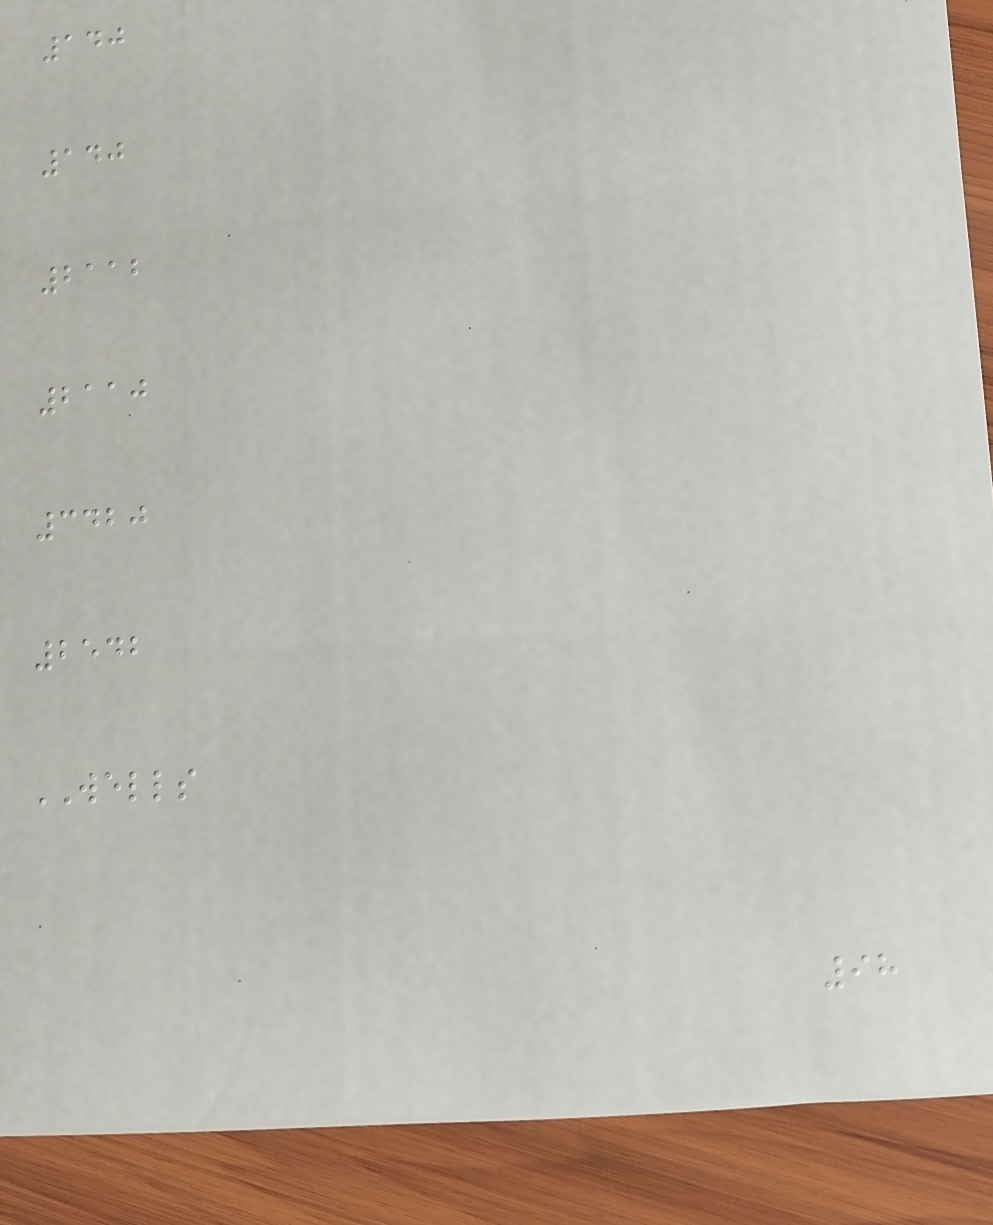140
140
2112
2110
3420
2542
WELLS
98
